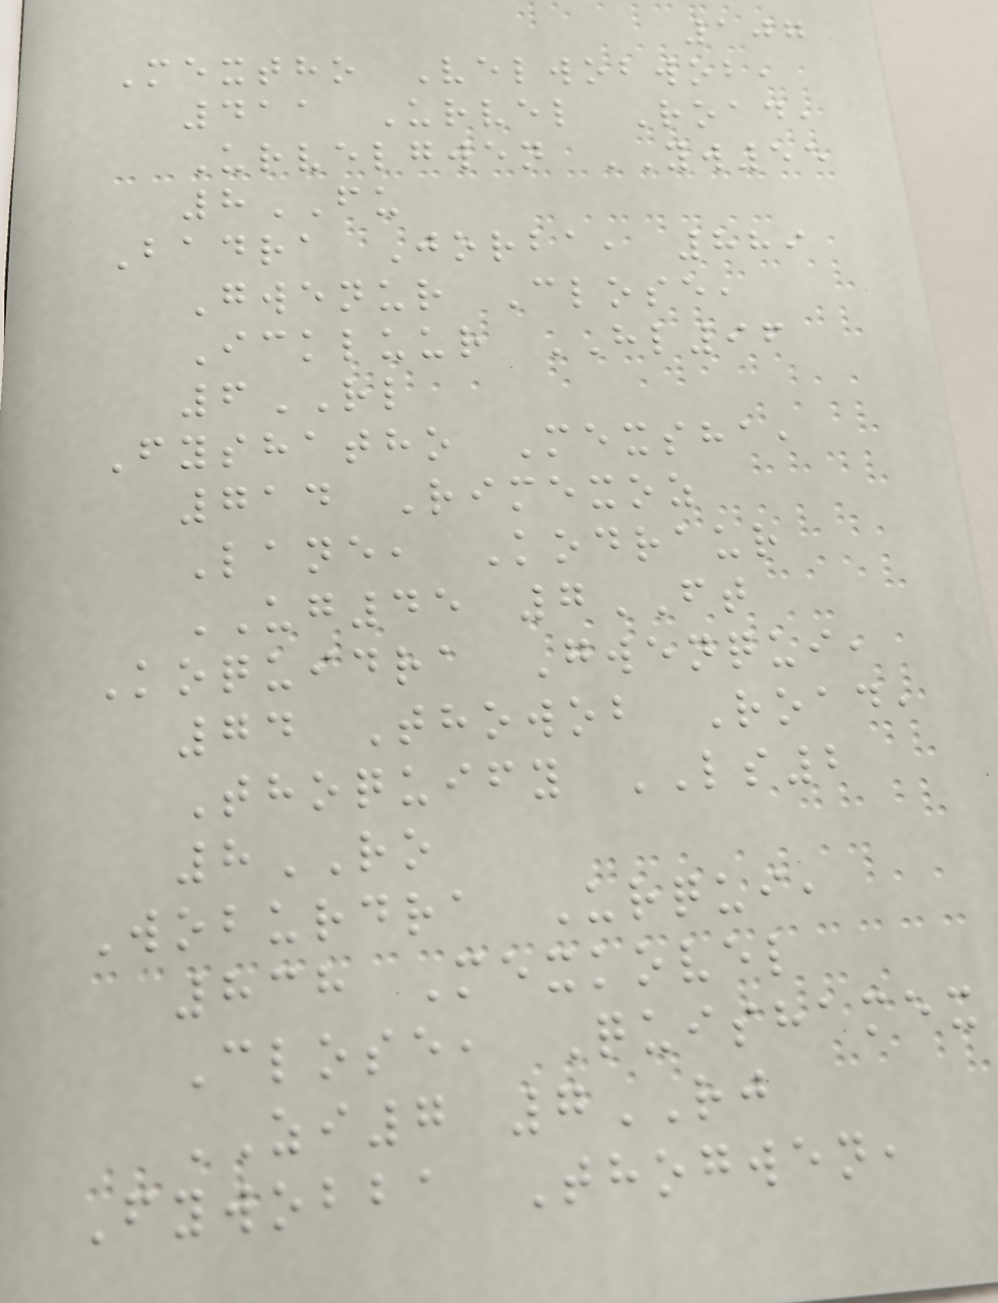107
Mextho Velwobwob,
411 Urvel Road,
Urvelgwen YW55
8FU
Badra Jorba, 889
Gwenur Close,
Ickluur HL96
6RL
Fyshatho Mexsha,
714 Rimexoz
Lane, Kodraur
UG45 7FT
Koquidra Gwenqui,
74 Thowob Road,
Thoquify LS2
8RO
Woburdra Urqui,
838 Mexkovel
Close, Quishamex
ZI7 7RJ
Fywobba Thogwen,
